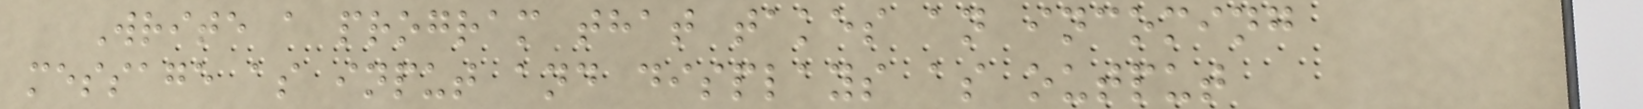Write a program that takes an incoming
message as input and displays as output
